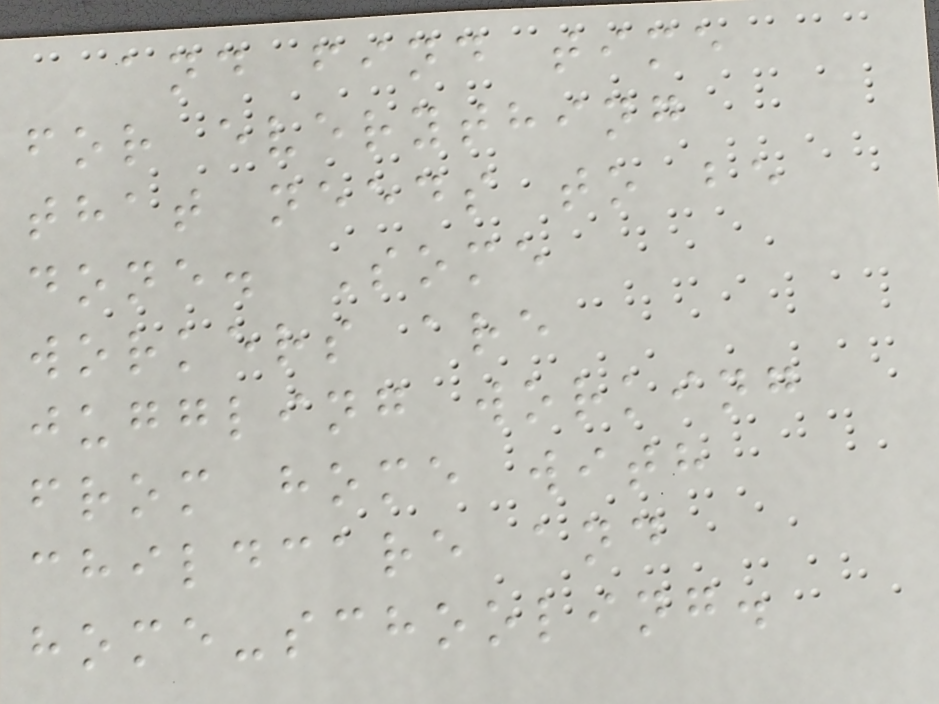and find time
for everything
that needs to be
done. Some
workers are
juggling working
from home with
childcare and
home-schooling.
